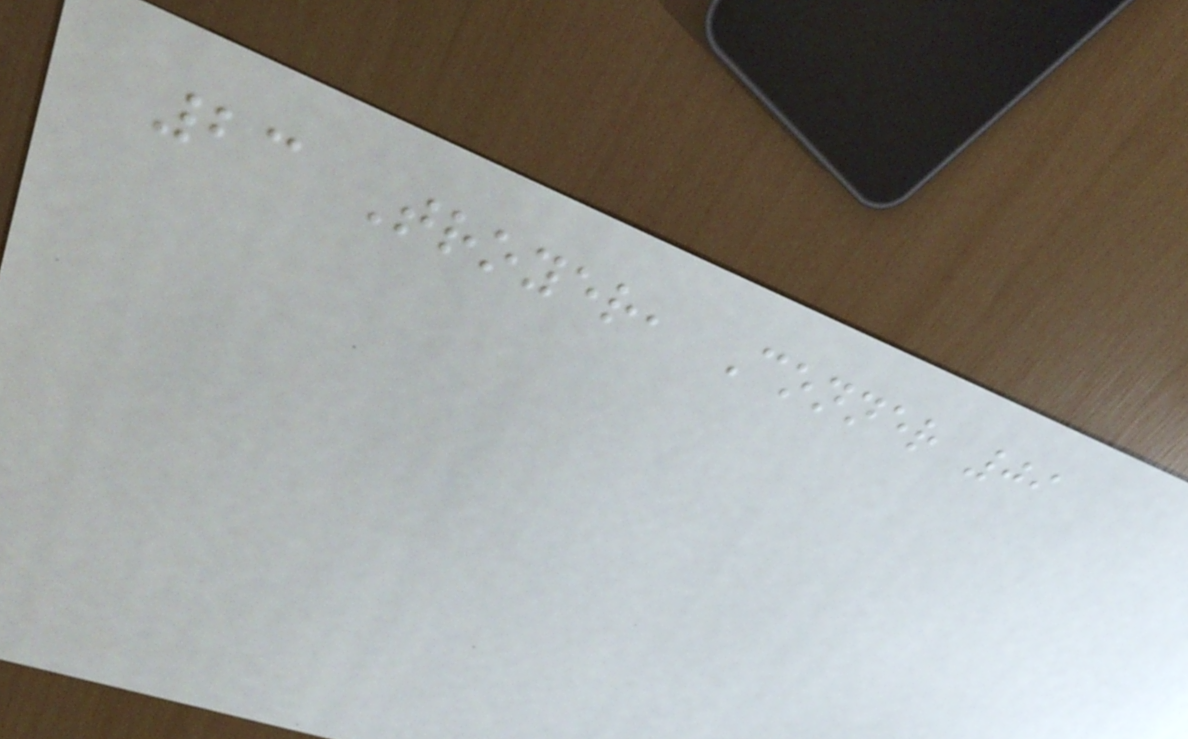23 Troyer, Conner 09
